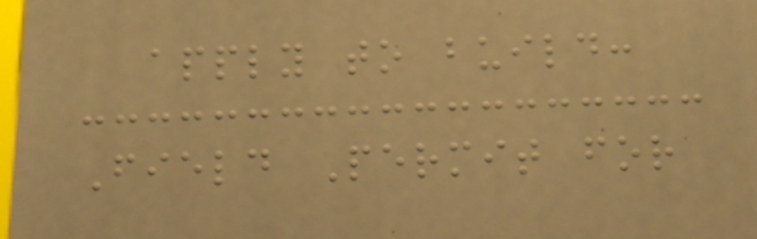apply to build:
Field Permit for
